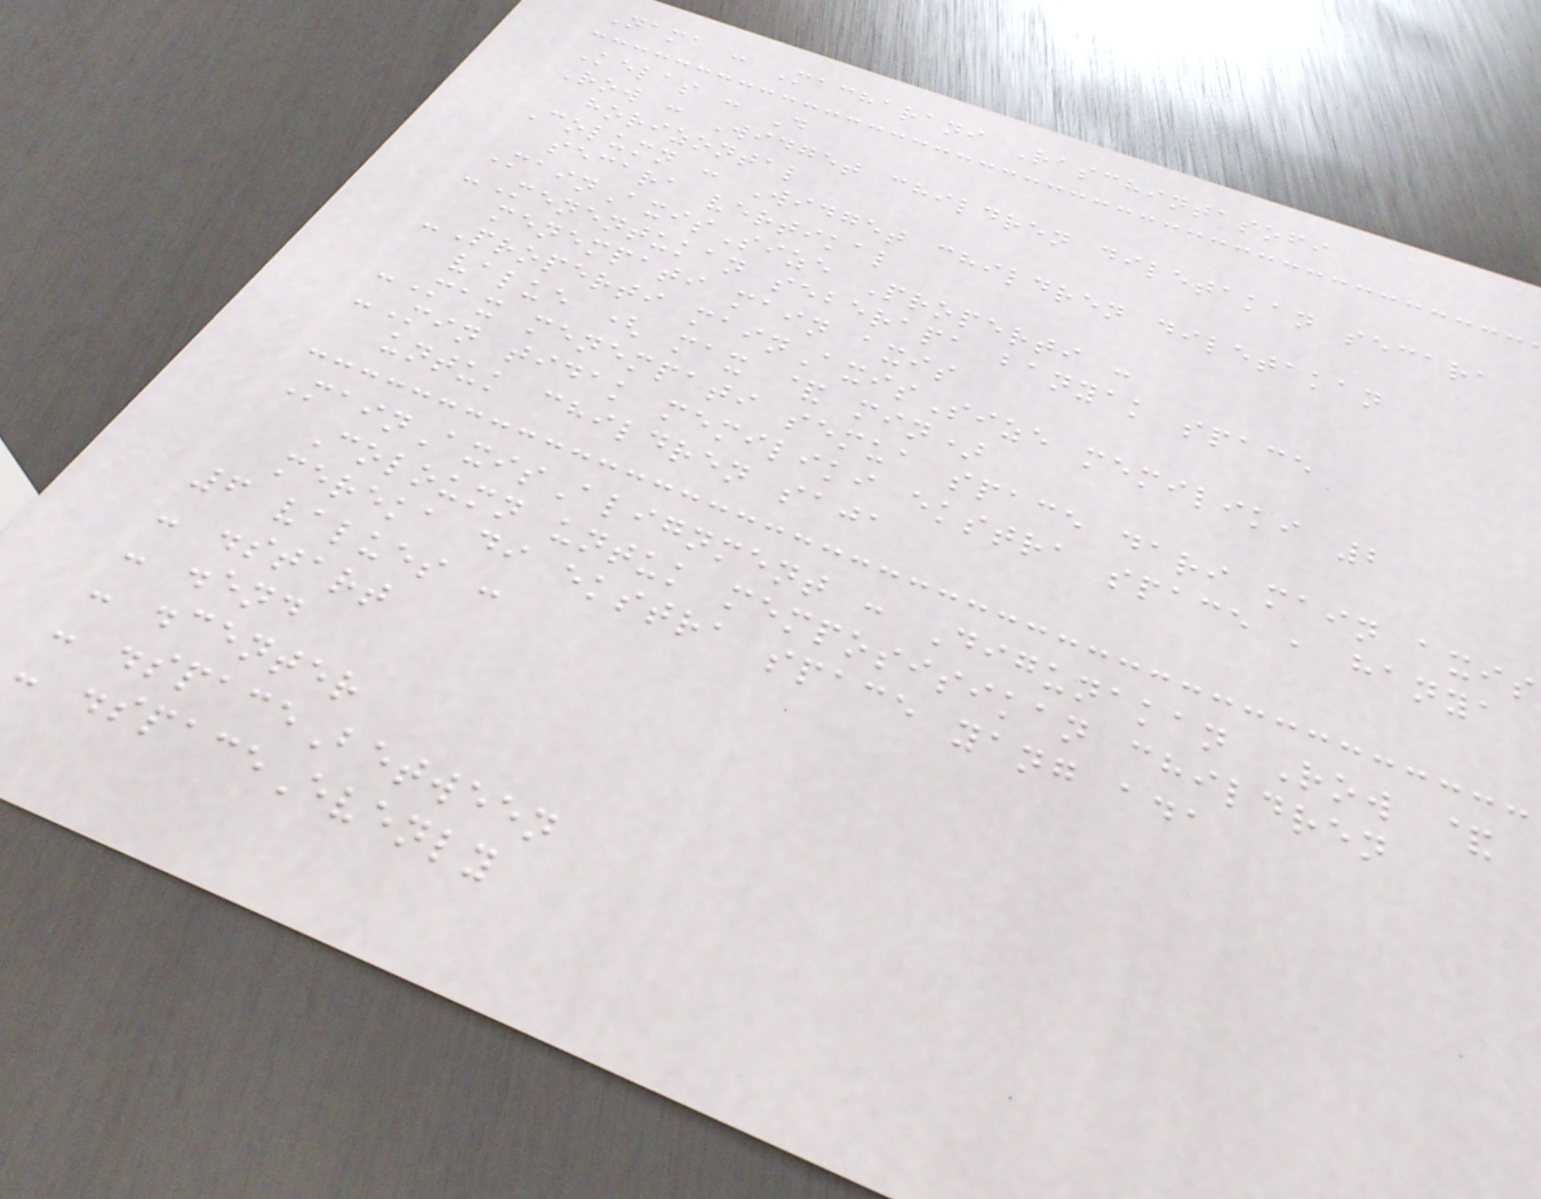Nama : Macharani Raschintasofi
Kelas : D
Row : Widget children diletakan secara
horizontal
Column : Widget children diletakan
secara vertikal
MainAxisSize Properti :
-Menentukan seberapa banyak space
menempati main axis
-Properti mainAxisSize memiliki 2
value ( max & min)
-Max menempati semua space dari main axis
-Min tidak memiliki ekstra space , hanya
untuk children saja
MainAxisAlignment : Digunakan Row &
Coloumn untuk memposisikan children
mereka di ekstra space yang ada
6 values :
- .start
- .end
- .center
- .spaceBetween
- .spaceEvenly
